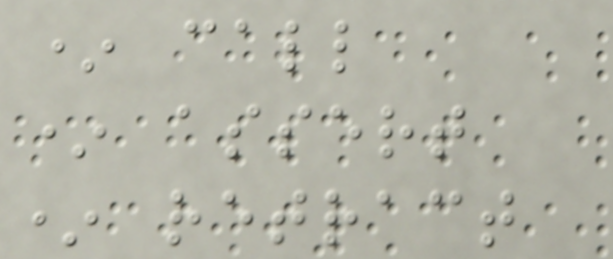* call
* assert
* retract
